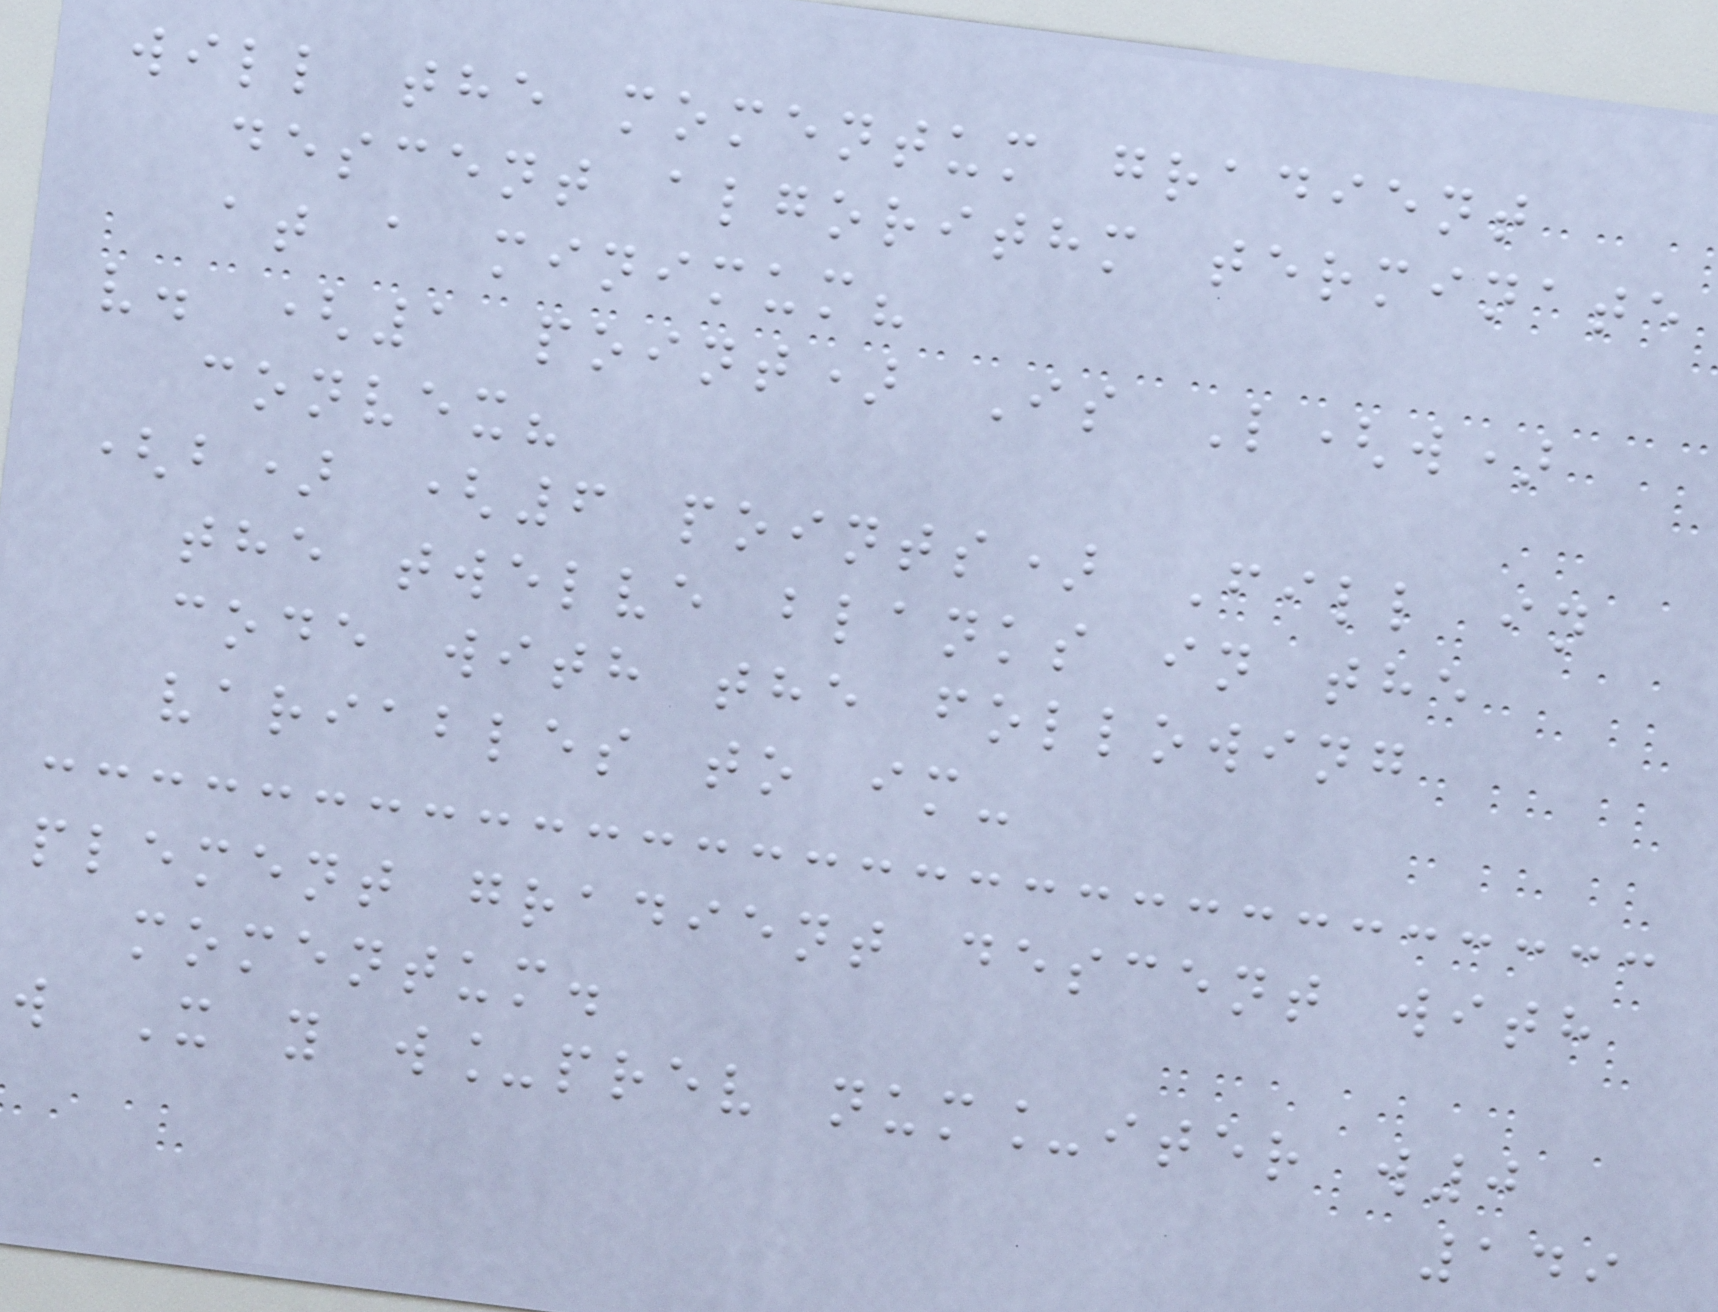will the momentum gradient
descent algorithm terminate
at a minimum?
v. (1 point) Is L(w)
convex?
(b) (6 points) Fill in
the twelve blanks in the
code with the following
variables to im-
plement gradient descent with
momentum.
w X y w_prev num_iter w0
149
